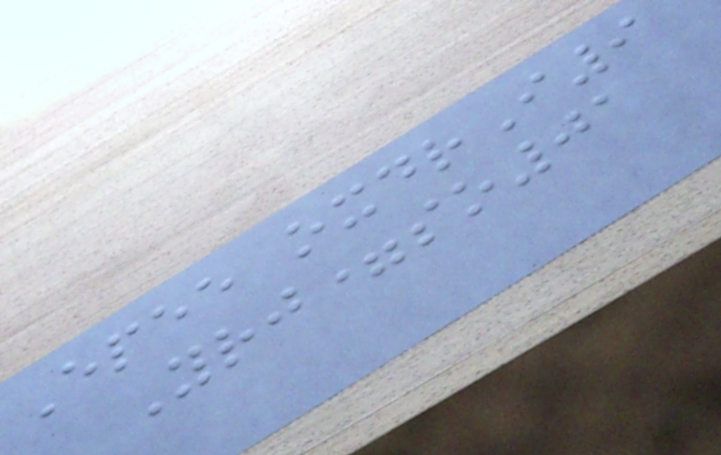Epee oxdrI9
Yrj=so01
